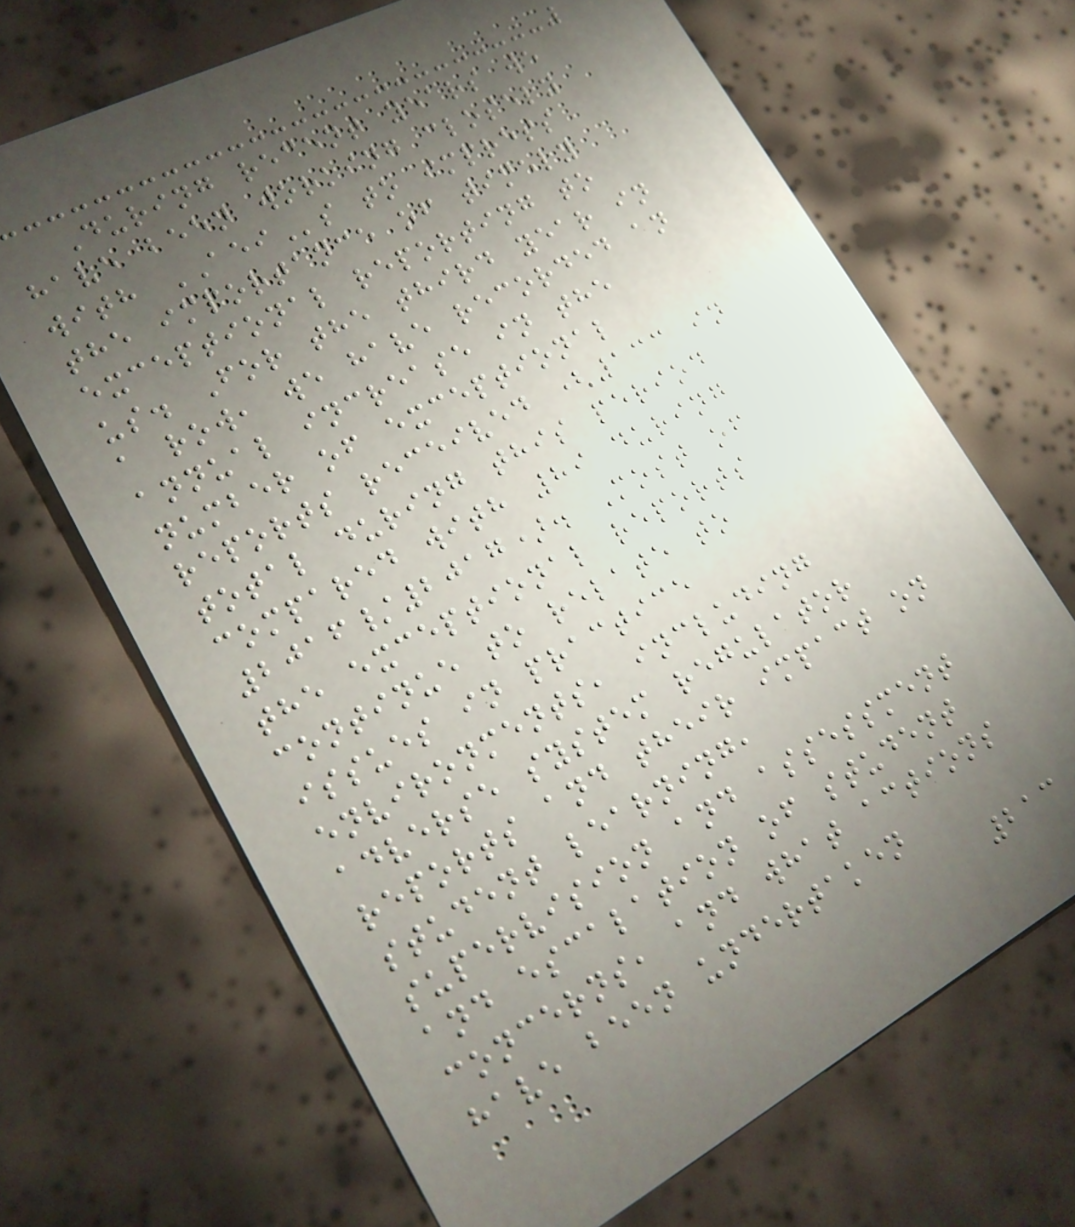During recent years we
have been working closely
with AEIs to impress
the importance of timely
exceptional reporting to
us. For the third year in
a row, we have recorded an
annual increase in the
number of exceptional
reports received (133 in
total during this period
compared with 89 during
2016/2017). Most of
the exceptional reports
continue to relate to
issues in practice
environments, including
adverse system regulator
reports and their impact on
student learning,
supervision and assessment
and escalation of student
concerns, and what actions
have been undertaken
213
